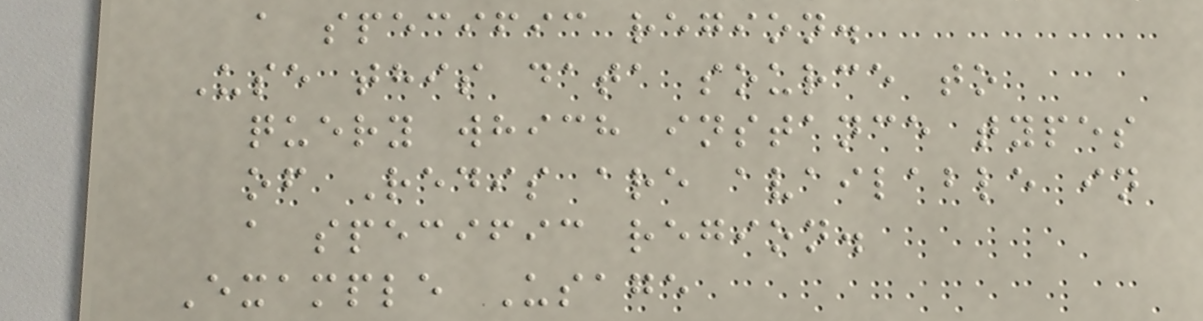a specific region.
Use this data source to
query which instance types
of Redis are available in
a specific region.
Example Usage
